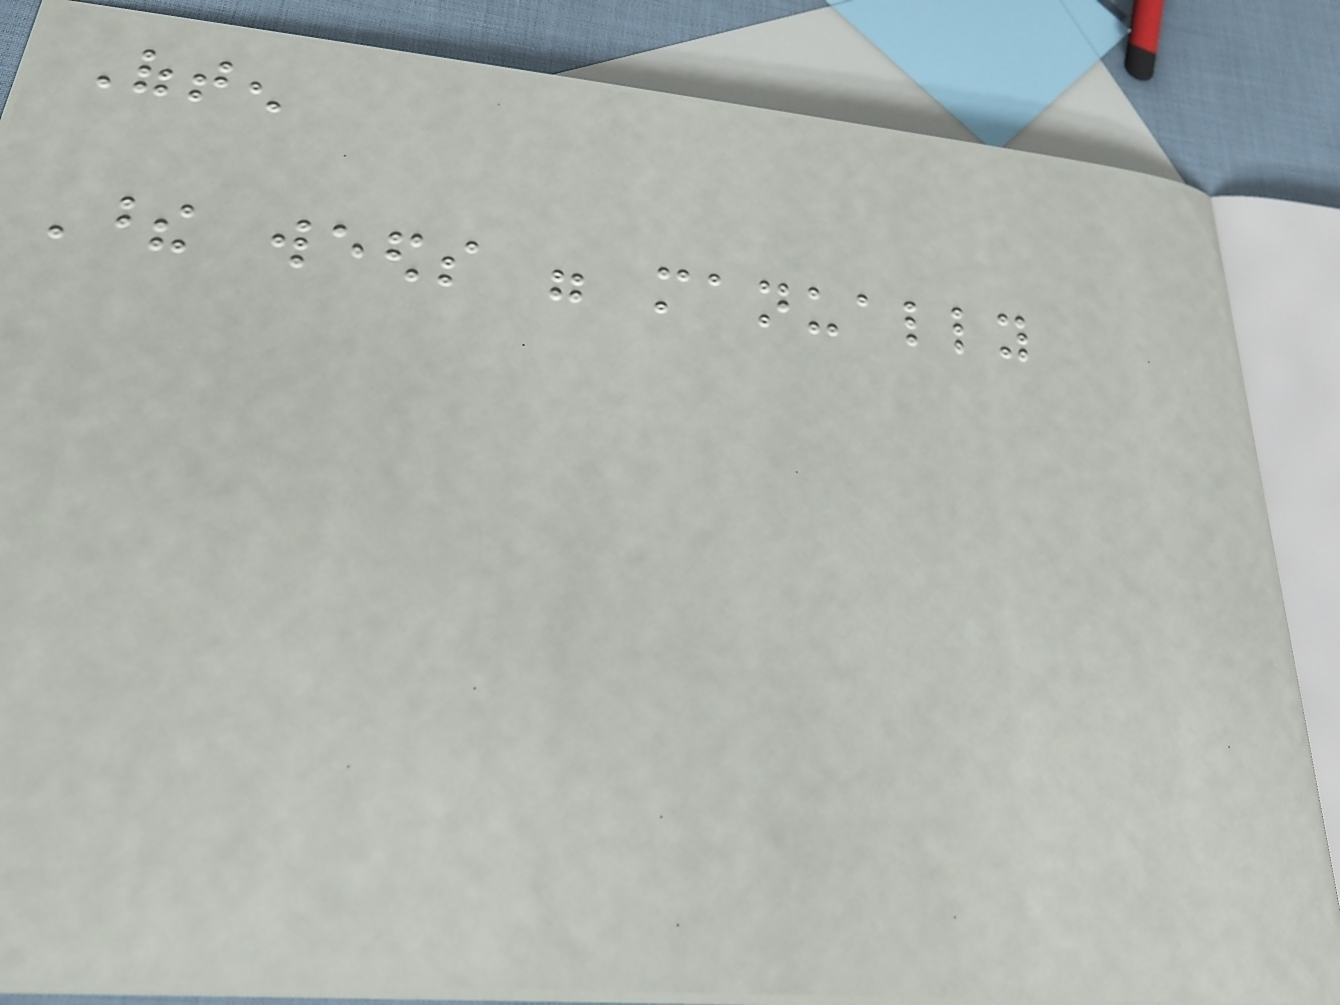Often
These weeds were manually
